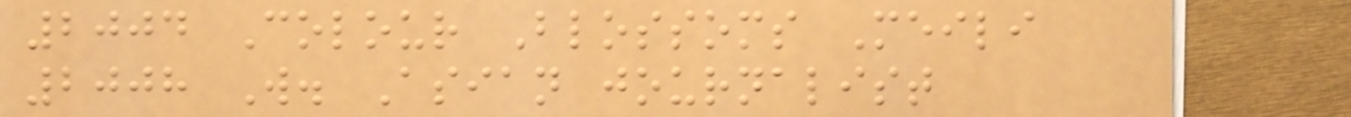2004 Colour Blossoms Meili
2008 W. Asian journalist
